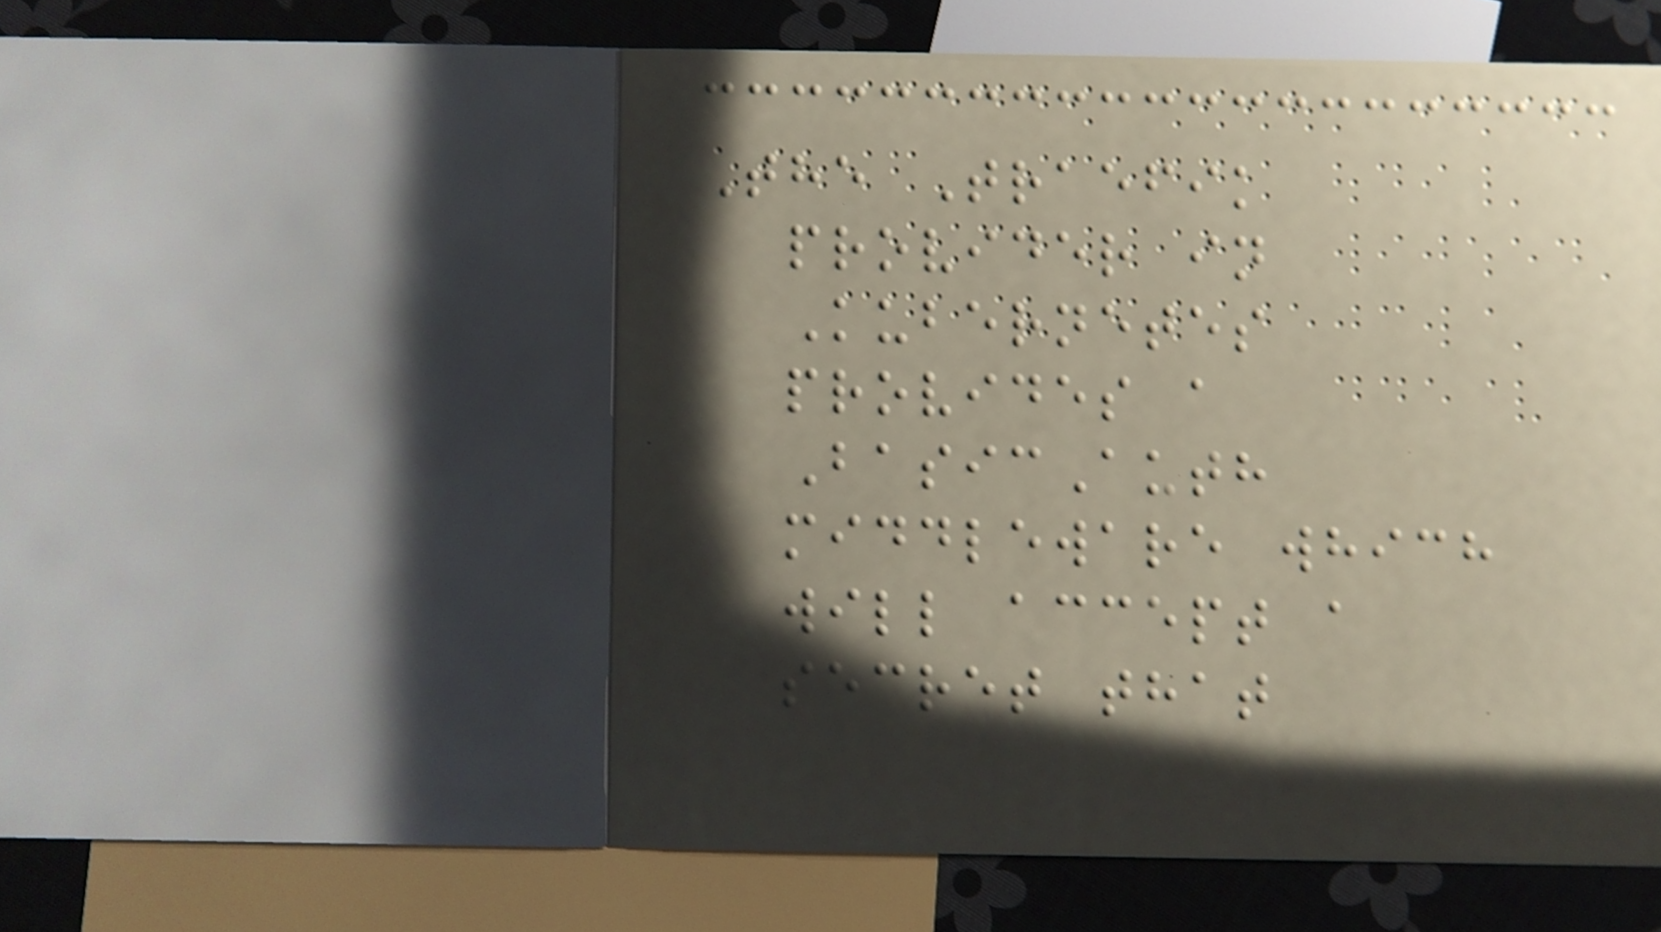The Traefik
provider in
Kubernetes
provides a
BasicAuth
middleware which
will accept a
secret that
